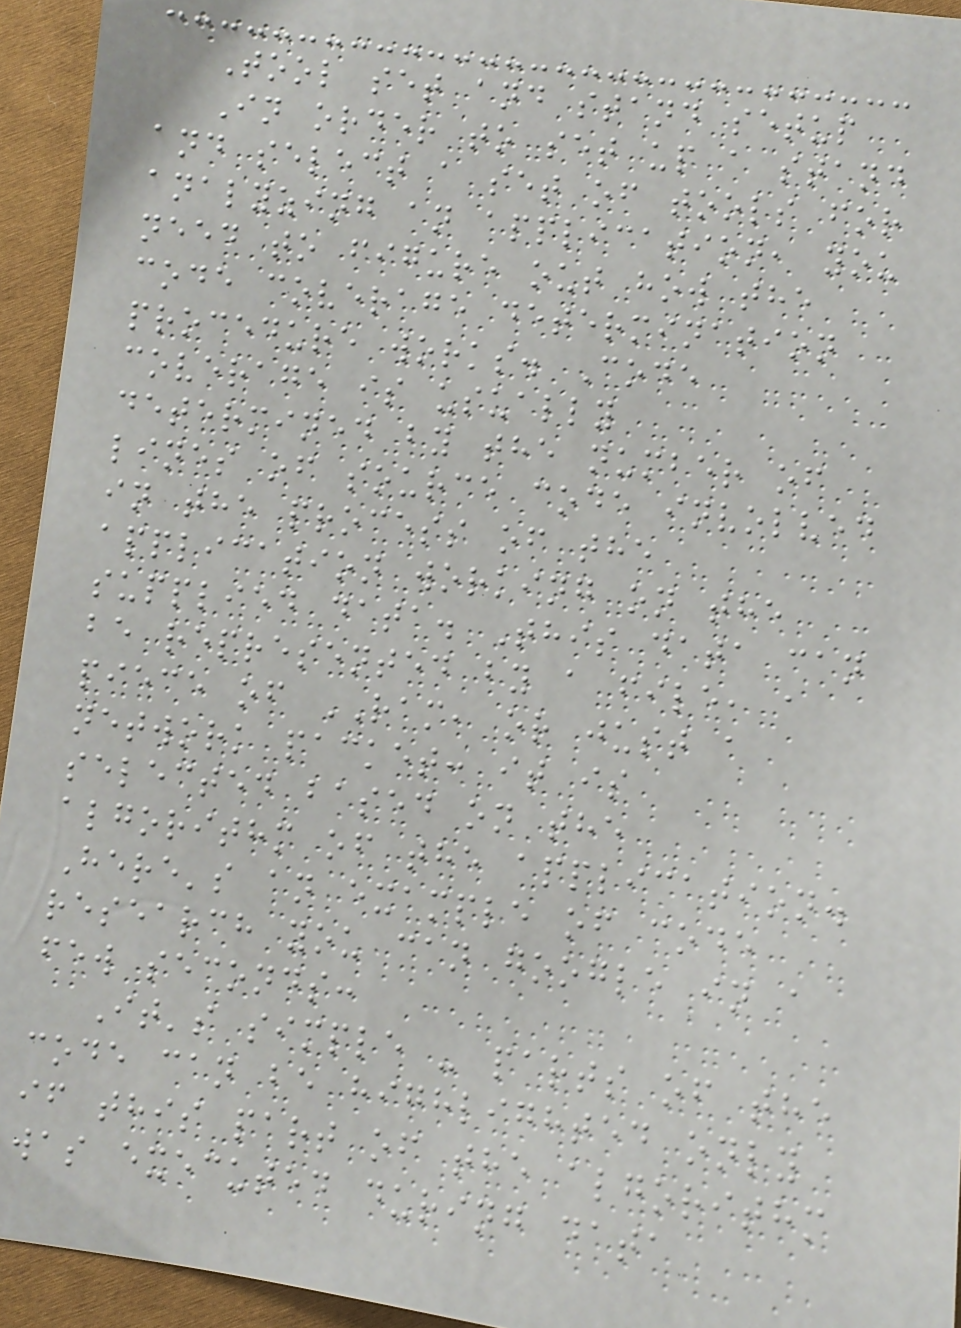Tool set and stand setup
In order to set up a stand
and select a set of tools for
analyzing an application, you
need to figure out how the
code coverage determination
procedure works. Code
coverage is usually
determined by the number of
lines of source code involved
in the process of the
application working on the
supplied data. This data can
be represented by a file, a
piece of RAM, or just a
network packet: it is
selected based on the
algorithm of the application.
Here's an example of code
research you can google in a
few seconds:
It's simple - parts of the
code can be highlighted only
if this part of the algorithm
was executed during data
